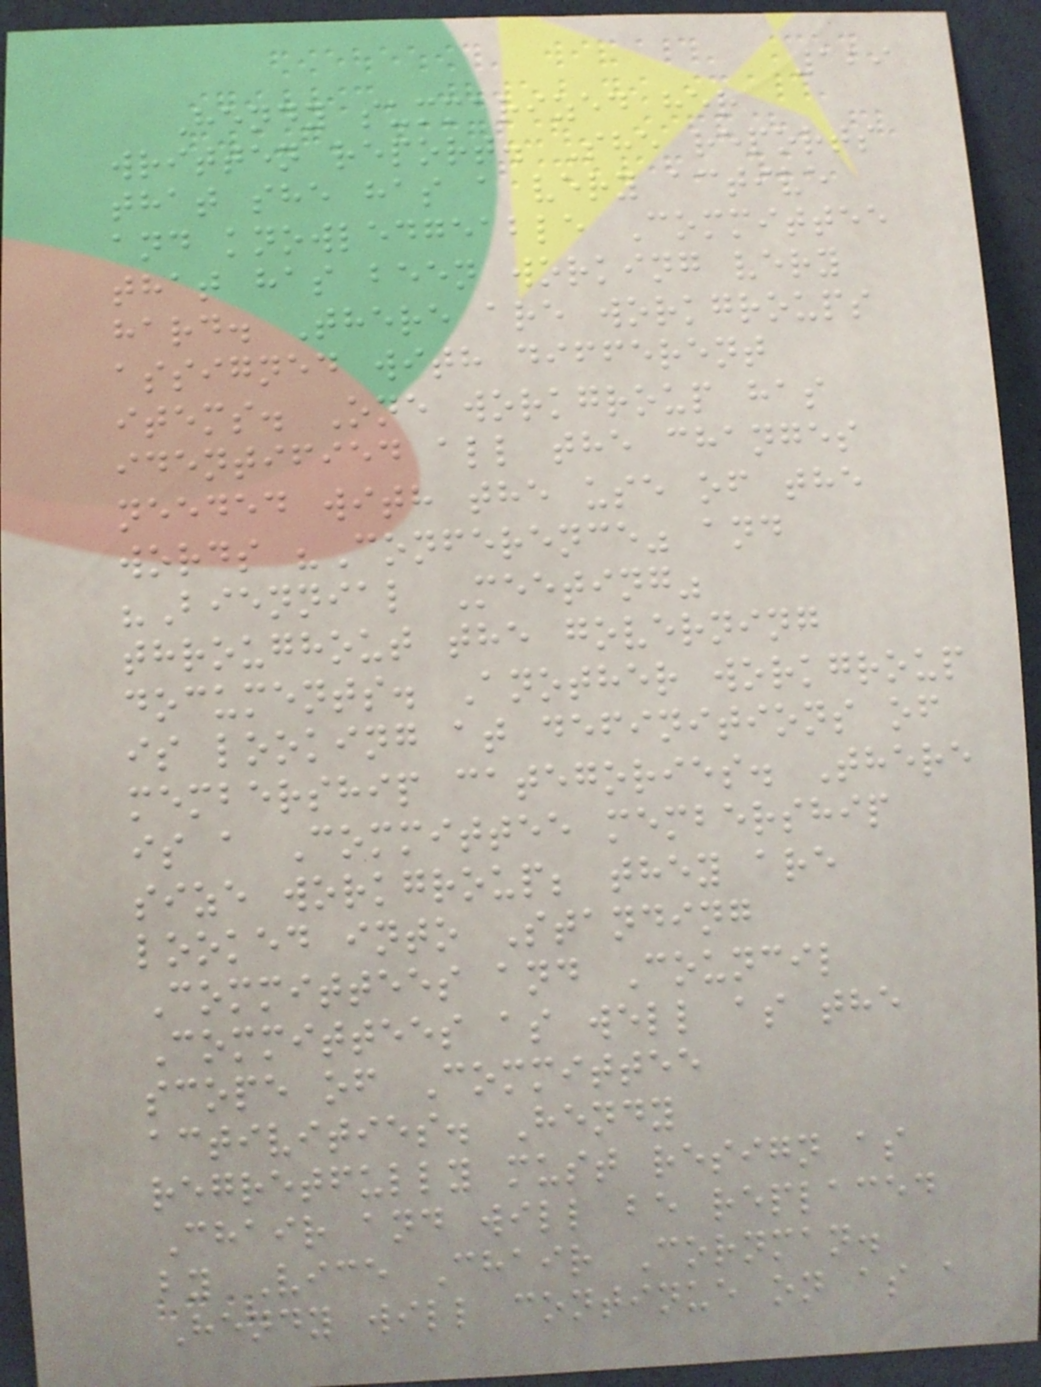129
Hendy summarized her
written report. She reports
that she has a very active
and knowledgeable Committee
that has been working very
hard. There are workgroups
assigned with different
items. One workgroup has
identified all the changes
needed with the use of the
words "Conference" and
"Biennial Meeting"
throughout the governing
documents. Another workgroup
is looking at definitions of
membership categories. There
is a Committee membership
size workgroup; they are
looked into Standing
Committees and Council
Committees as well as the
scope of Committee
activities. Hendy
regretfully must resign as
Chair and will be replaced
by Vice Chair Cornman.
Hendy will continue on as a
